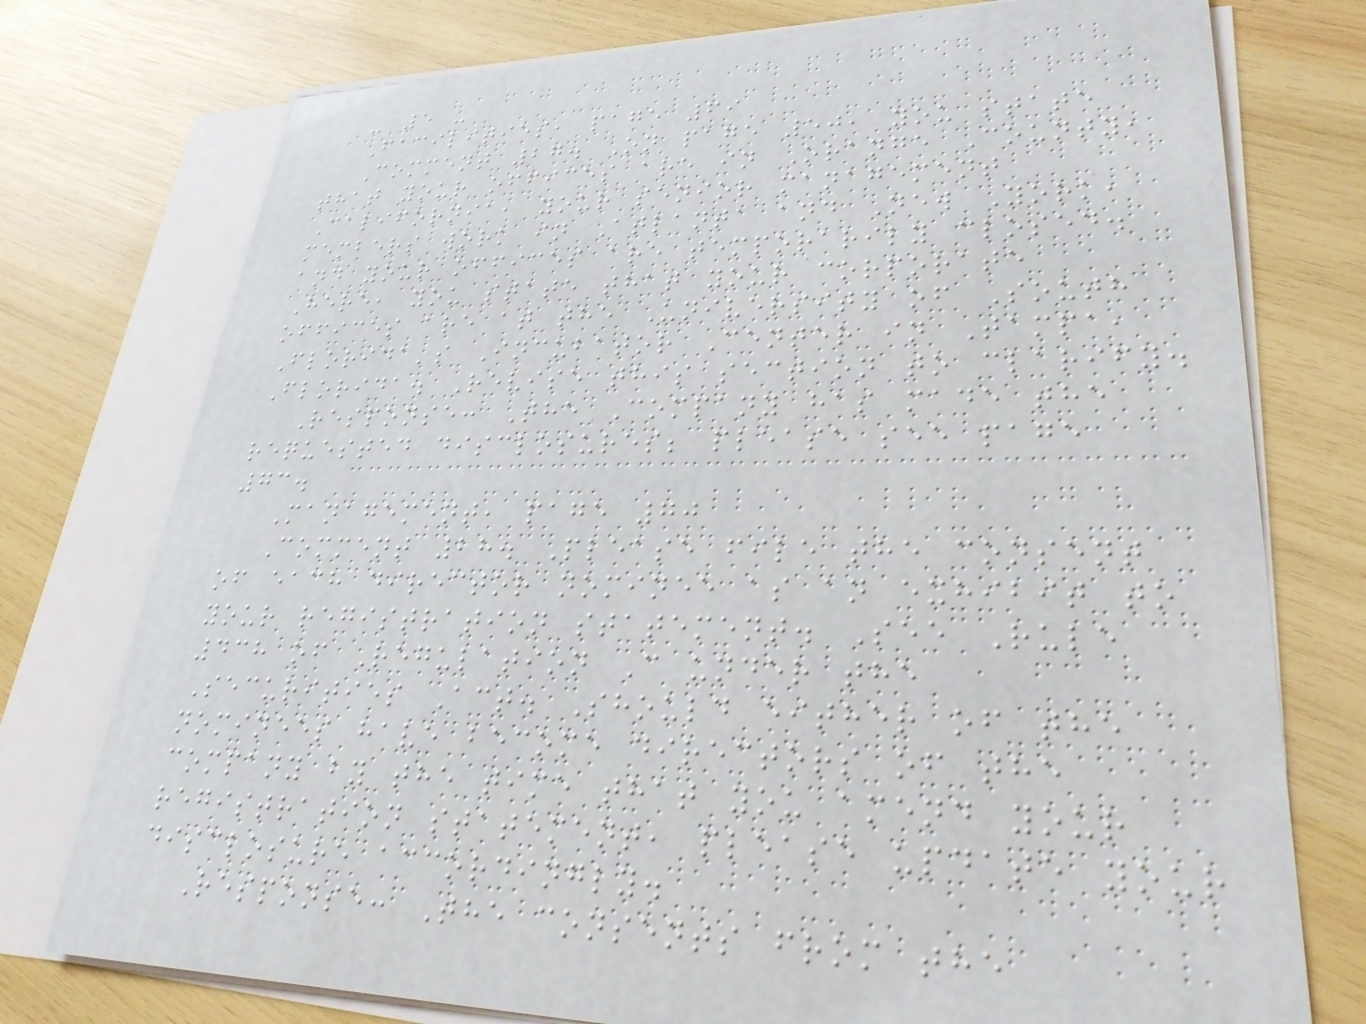- 5 -
Facilities, page 69
Comment 27. On page 50, you state
that your offices are in Orange County,
California, your senior management
members work in Atlanta and New York,
and your offices are temporarily closed.
Here, you state that your corporate
offices are at the University of South
Florida's Incubator Center in Tampa,
Florida. Revise this section to clarify.
Response: The Company has made the
requested disclosures; please see page
73.
Management, page 70
Comment 28. Please file the consent
of each director nominee as an exhibit to
your registration statement. See Rule
438 of Regulation C under the
Securities Act. Should either of the
nominees have become directors of the
company by the time that you amend your
registration statement, please update your
disclosure accordingly.
Response: The consents from the
